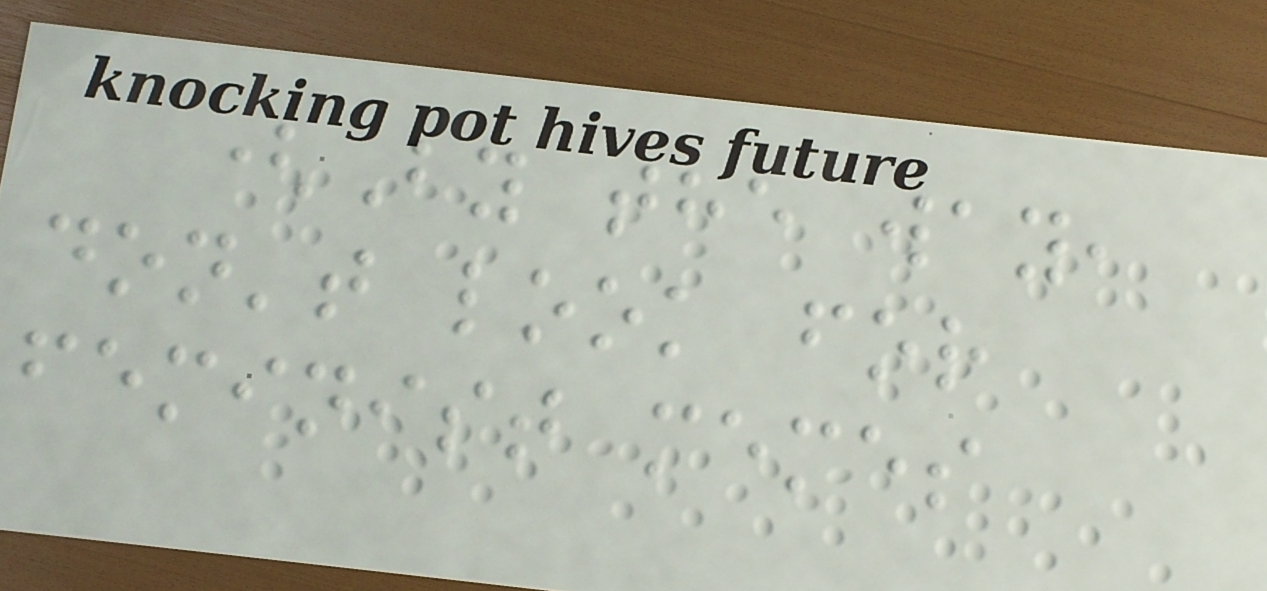(By the way,
don't look for
feminist memes
